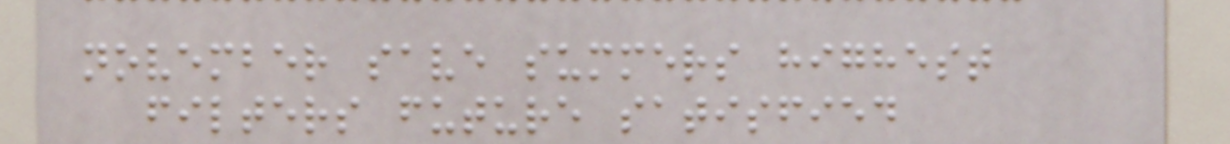november save summers highest
filters future satisfied
